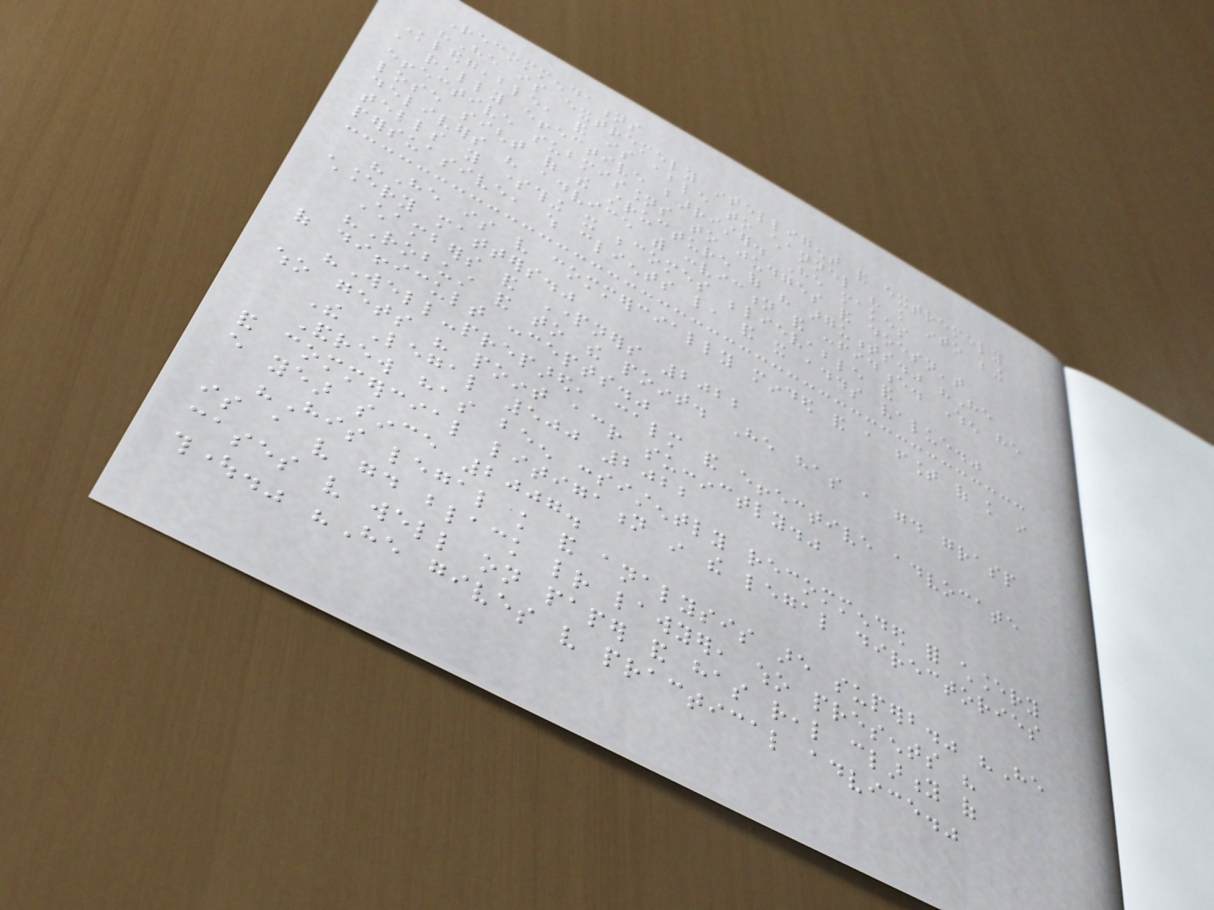Recommendations
"He is extremely intelligent and extremely
knowledgeable, and is able to channel his knowledge into being
a really effective barrister. He makes
effective submissions to judges and doesn't
lose sight of the structure of his arguments." "He
delivers his advice with conviction and confidence. When he
tells you something it becomes believable and
persuasive, which clients like, and it adds value."
"He is very commercially minded and a fount of knowledge in
chancery matters."
Chambers and Partners 2022
"Robust and to the point. He has a good grasp
of difficult concepts."
"Well-prepared, calm and effective advocate
who gets his point across succinctly."
The Legal 500 2022
Andrew has been consistently recommended for chancery
and commercial litigation in the legal directories
every year since 2007.
"His legal knowledge and analysis are superb." "He
is a very good black letter lawyer, who presents his
cases very well on paper and has real clarity of
thought." "He gives very practical advice."
